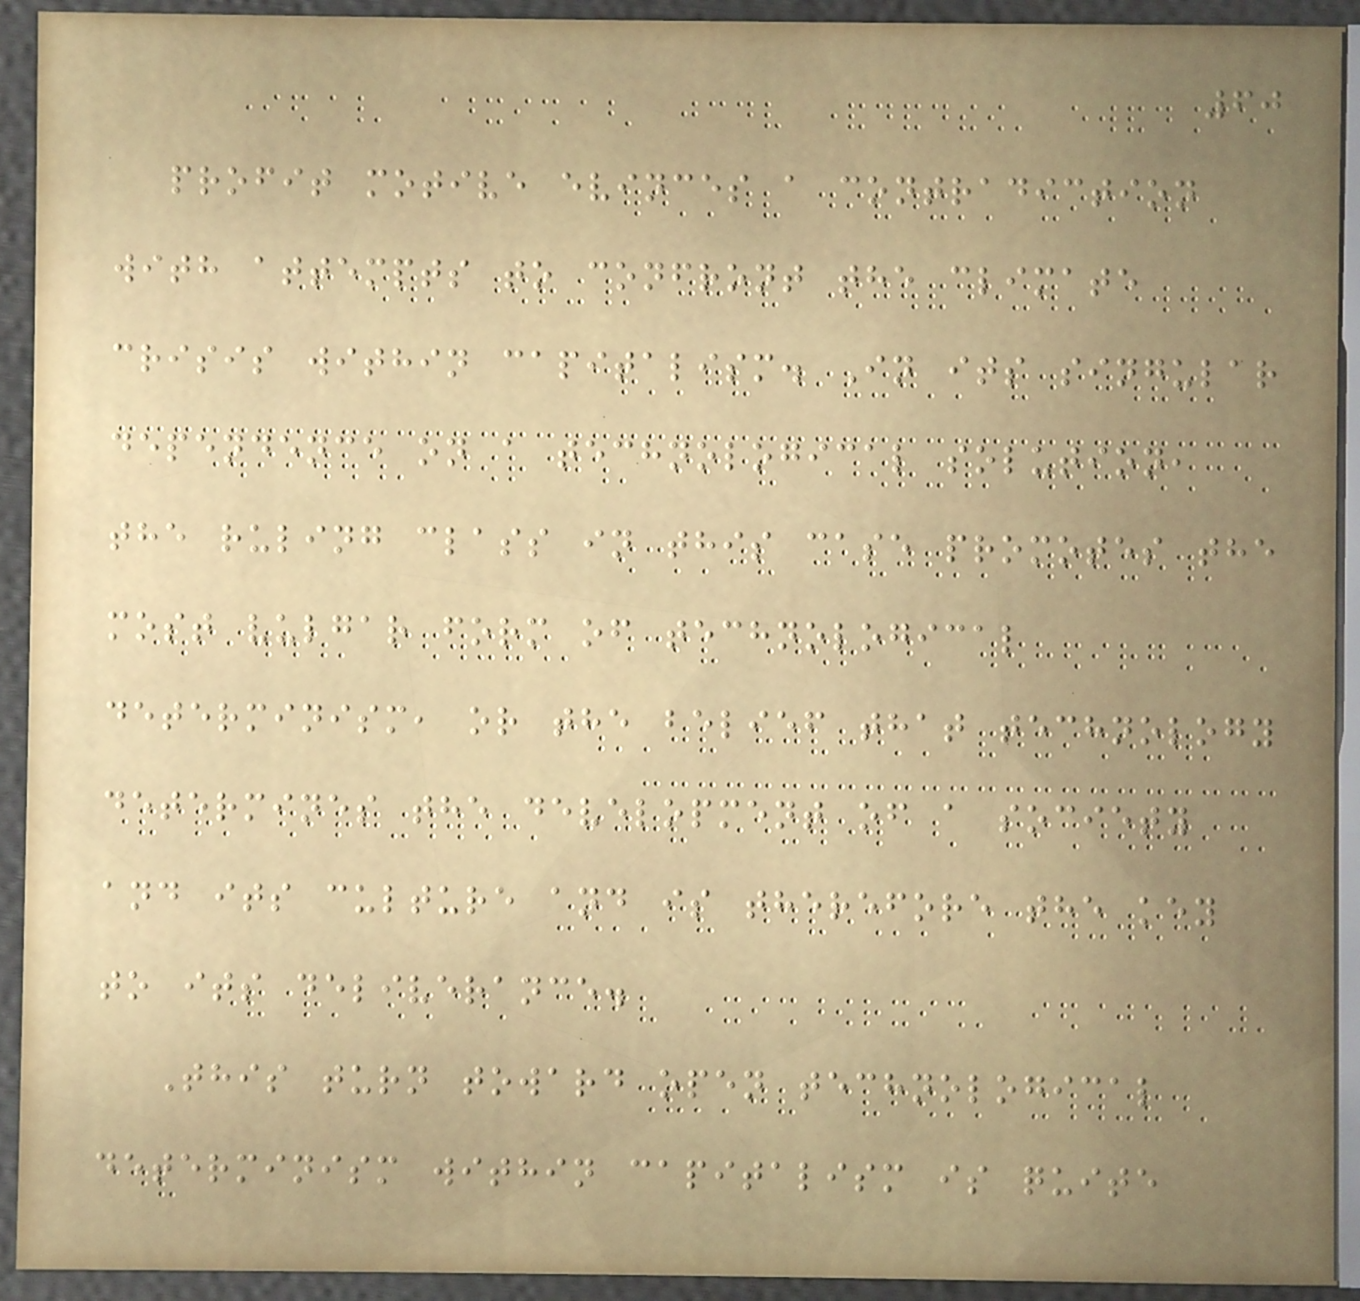60
profit motive evinces a contradiction
with attempts to confront the climate
crisis within capitalism. In its singular
dependence on a technological solution,
the ruling class in this case promotes the
most vulgar form of technological
determinism, or the belief that technology
determines the development of a society
and its culture and is therefore the key
to its deliverance.
This turn toward open technological
determinism within capitalism is quite
